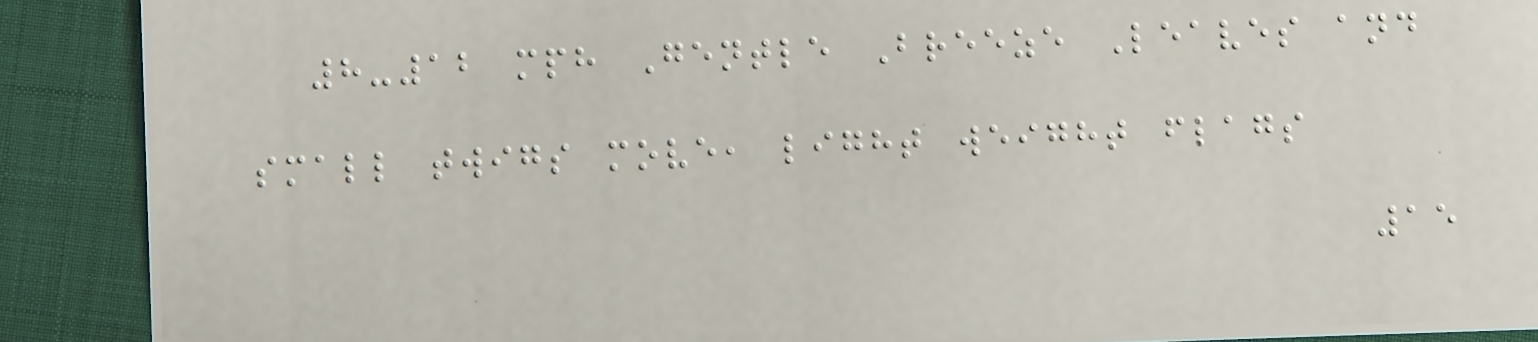8-12 mph Gentle Breeze Leaves and
small twigs move, light weight flags
15
